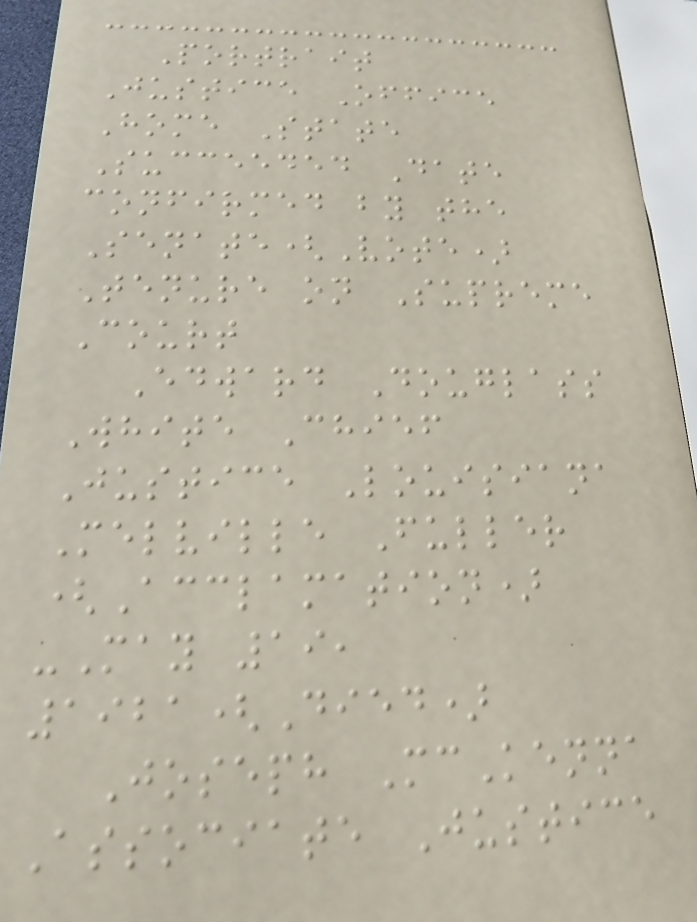Portrait
Justice Office
Home State
Succeeded Date
confirmed by the
Senate(Vote)
Tenure on Supreme
Court
Edward Douglass
White Chief
Justice Louisiana
Melville Fuller
(Acclamation)
-May 19,
1921(Died)
Joseph McKenna
Associate Justice
